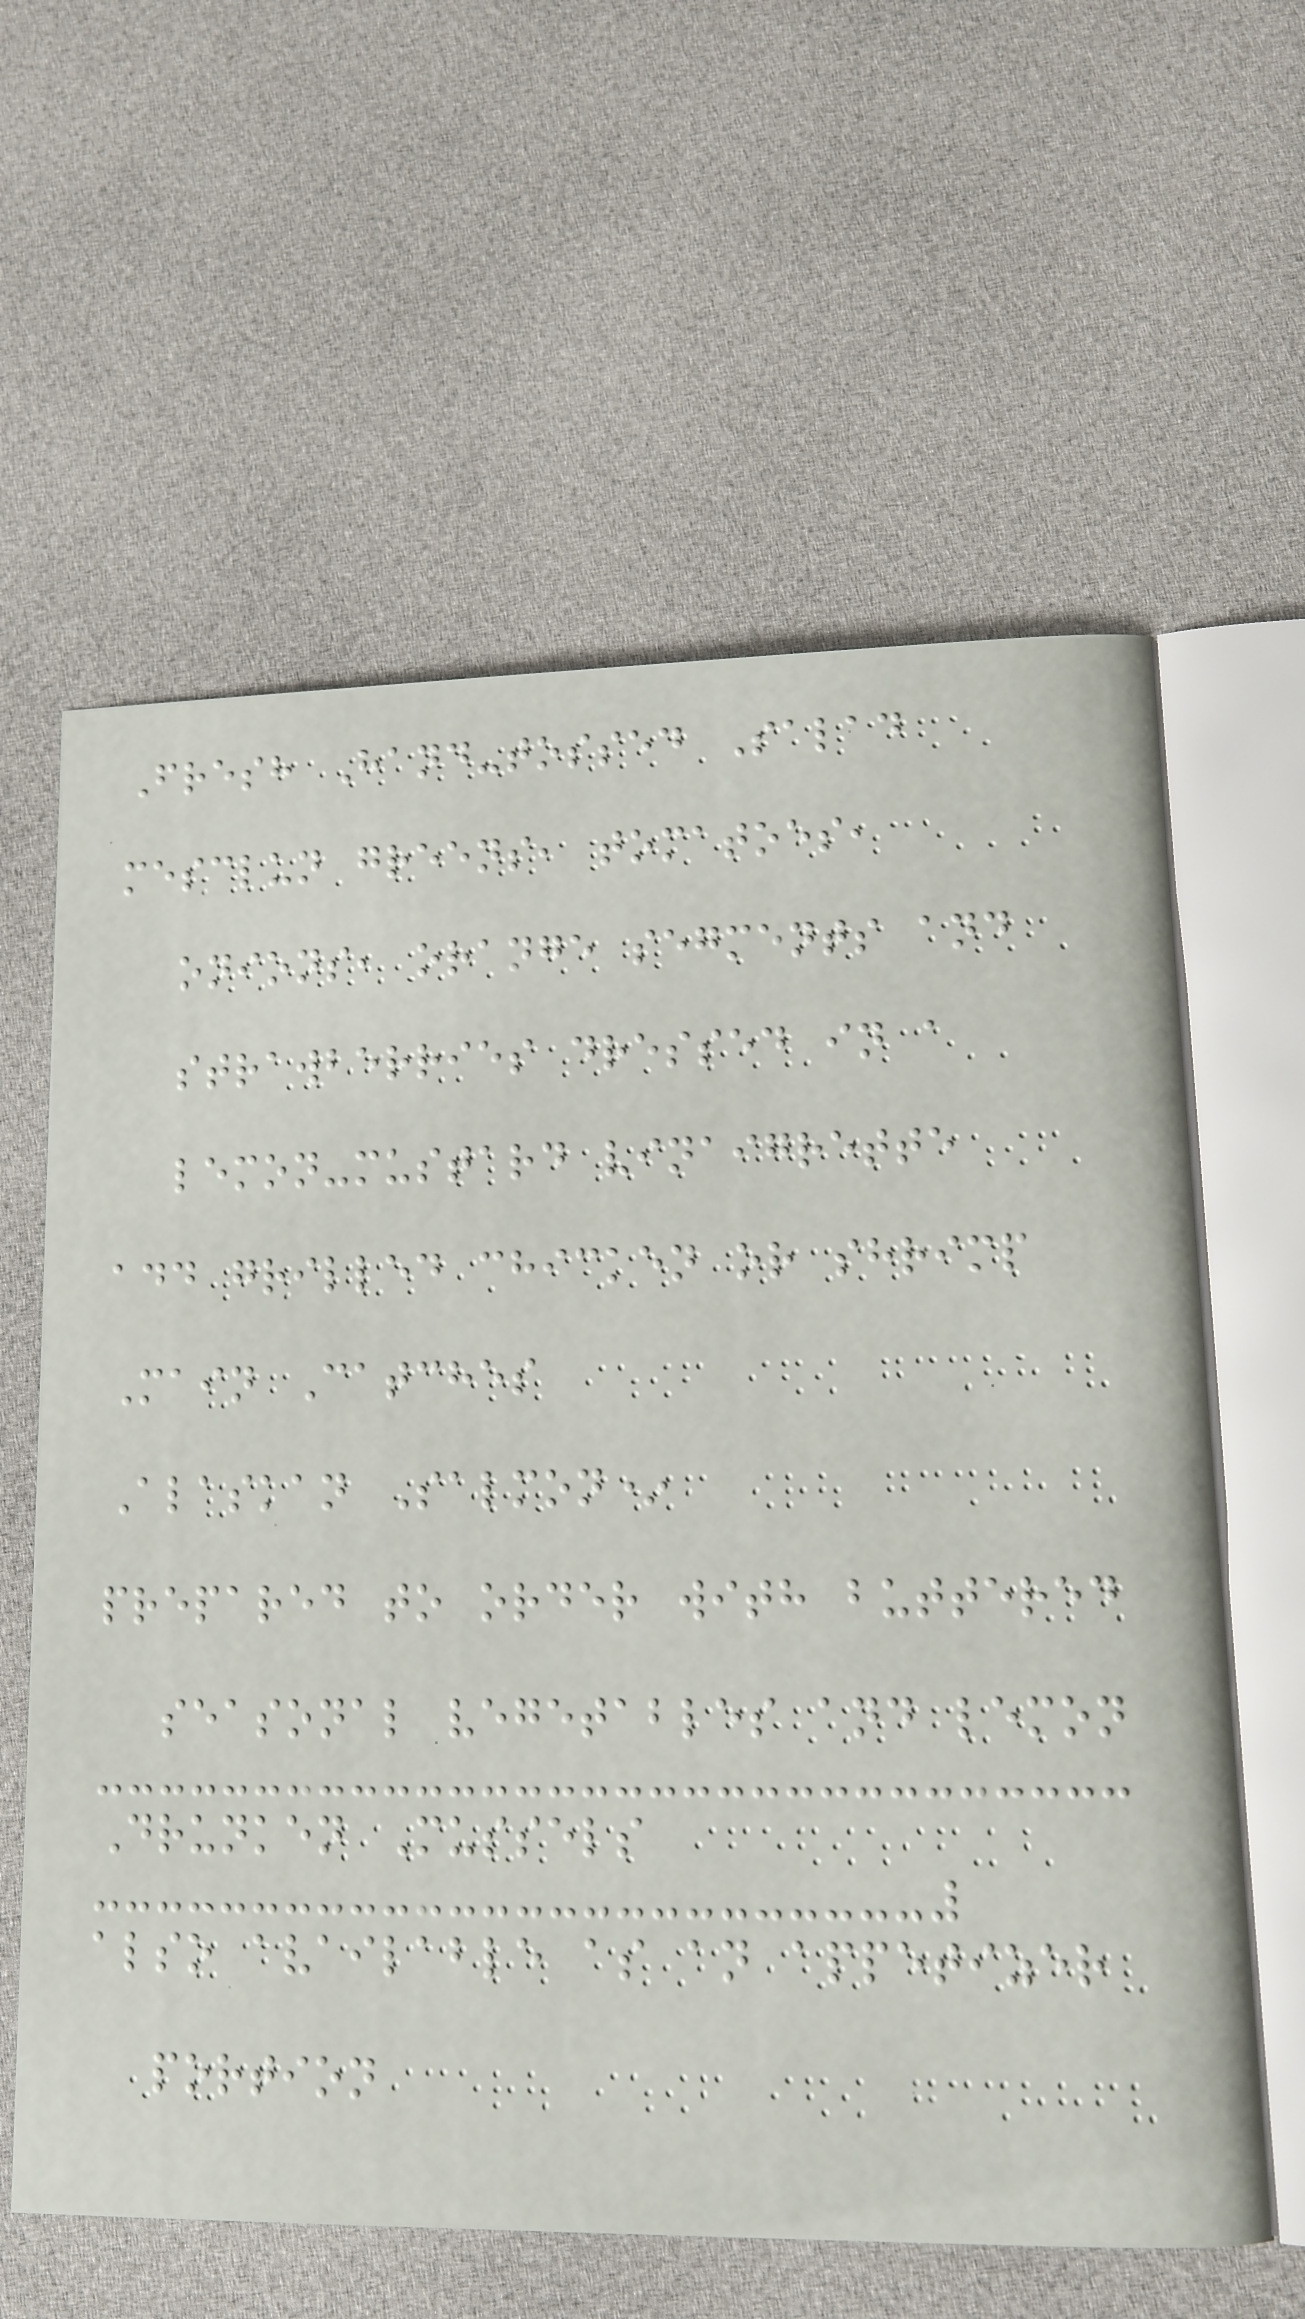Fresh Hand-tossed Salad
mesclun greens, tomatoes,
onions, orange segments and
strawberries dressed in a
lemon-mustard vinaigrette
add grilled chicken or shrimp
Main Catches
Alaskan Salmon*
prepared to order with buttered
seasonal vegetables and lemon
Drunken Mussels
also available as an appetizer
portion
